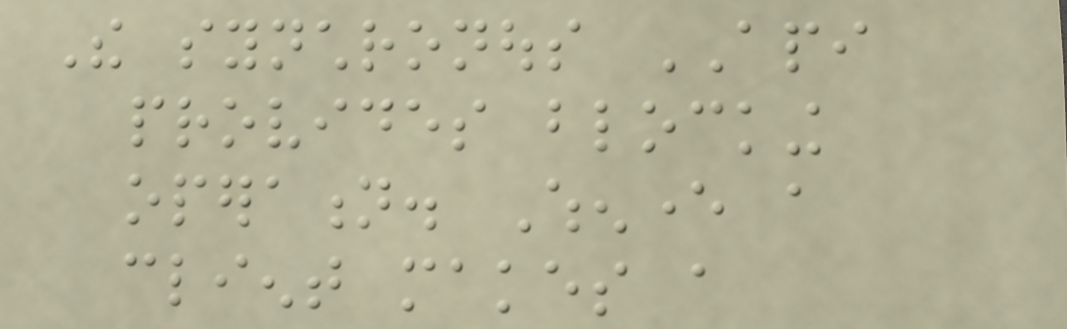The synchronous API
provides blocking
operation. Whenever a
client makes a
